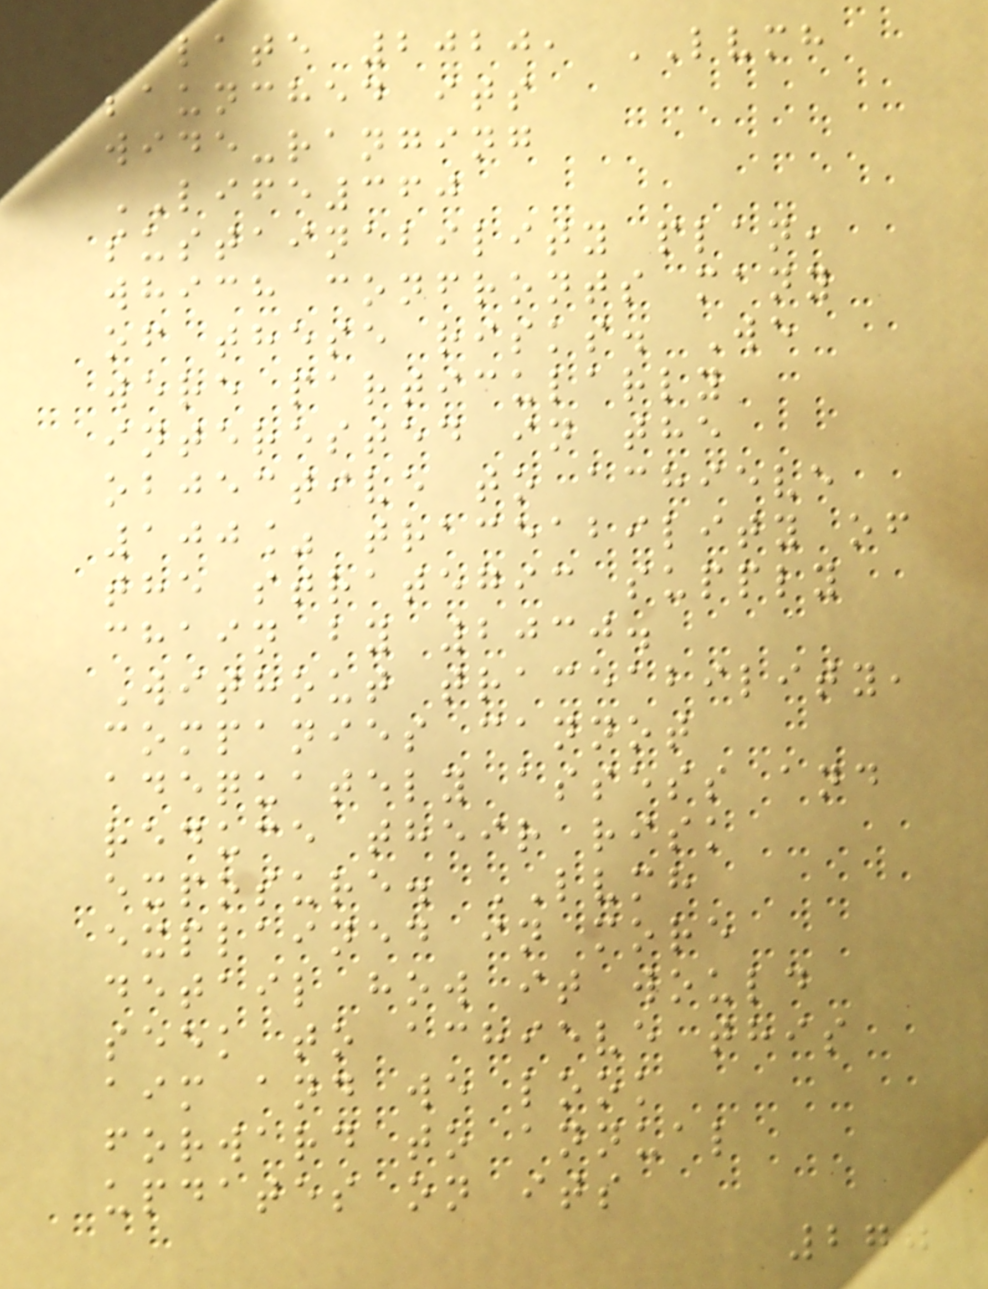In late 2020, LVMH
launched its
wide-ranging
LIFE360
sustainability plan,
which confronts many
of these risks. We
were particularly
interested in the
objective to achieve
100% traceability of
the strategic supply
chain by 2030.
Without traceability,
companies cannot
adequately assess and
reduce their risk
exposure. LVMH
explained in more
detail how it would
seek to achieve this
aim and we look
forward to annual
updates on its
270
